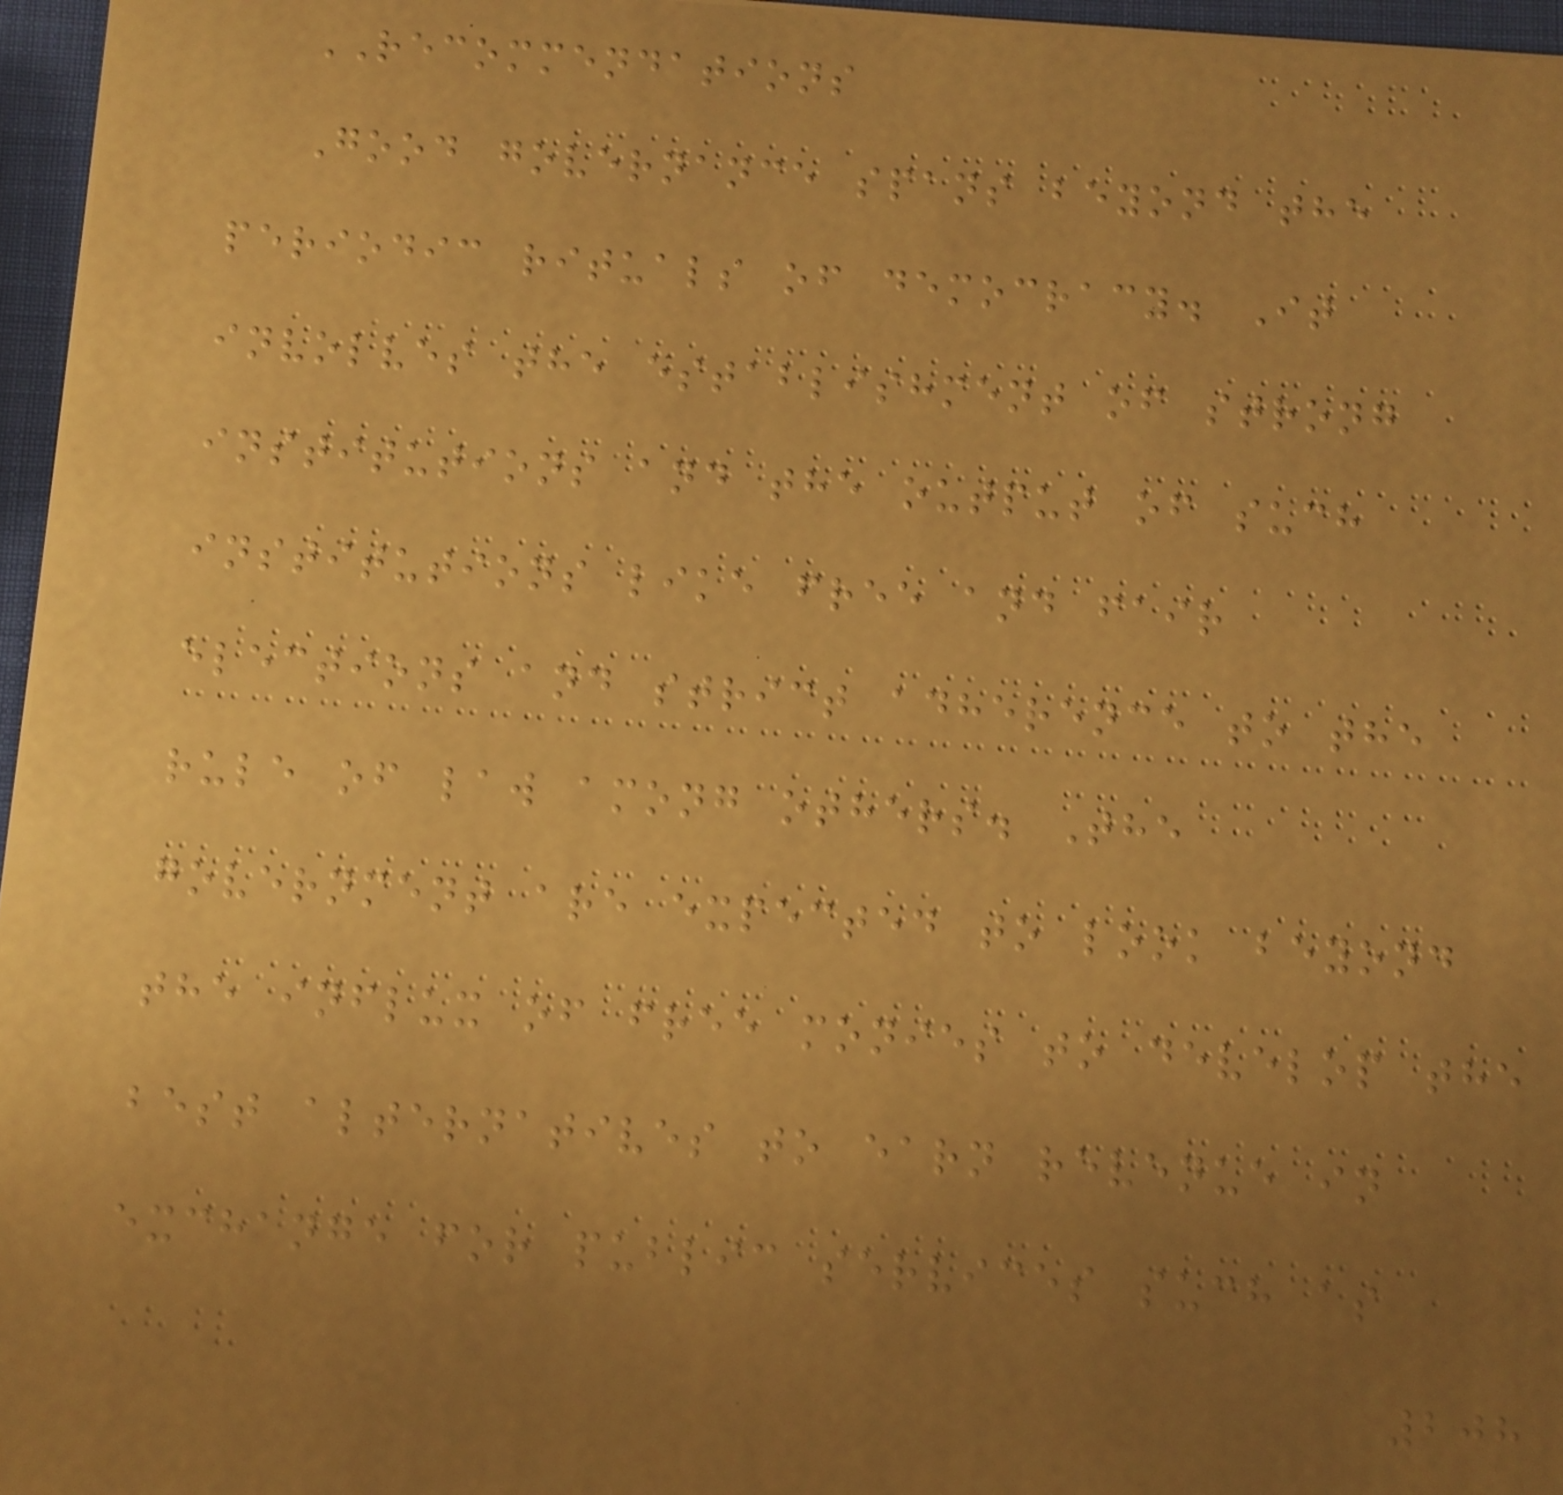RECOMMENDATIONS
Good governance spans beyond the
periodic rituals of democracy. It
involves the establishment of strong
institutions and the output of such
institutions like free and fair
elections and strict adherence to the
rule of law among others. The
government are expected to look beyond
the influx of free monies to develop the
best alternatives to earn revenue in
exchange for public services such as
208
